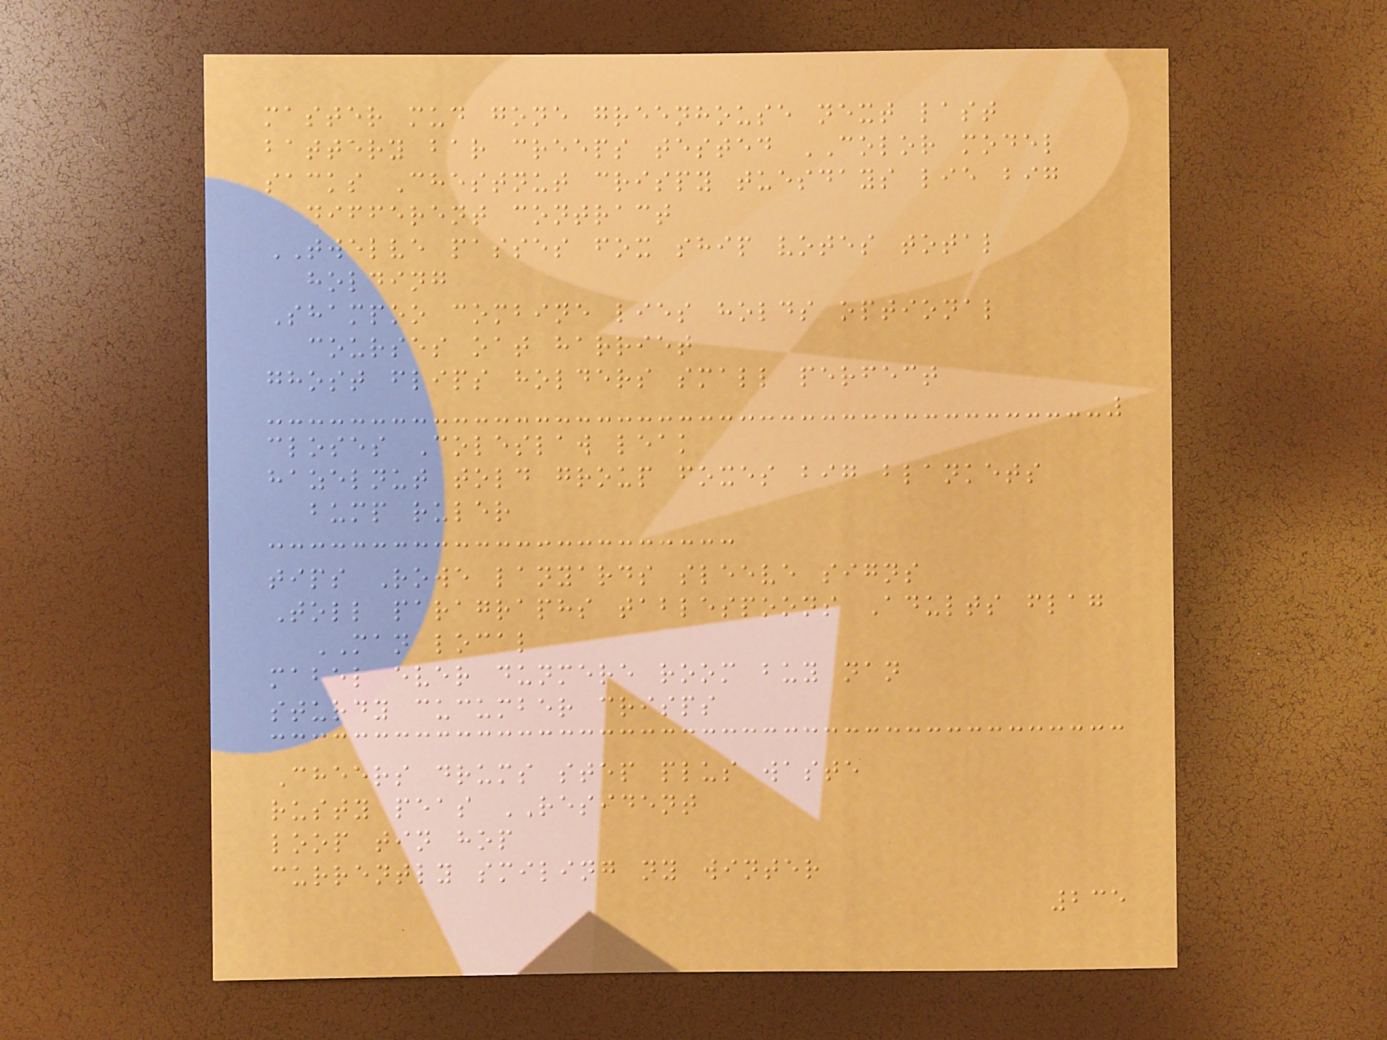master mud gone greenhouse next last
battery bar creeps tested COLOR model
sacks Chestnut crispy tuesdays lie big
different contract
TWELVE passes fox ship votes total
holding
Shampoo combine lies holds optional
courses oat harriet
ghost flips holders small perfect
closes Coleslaw leak
hazelnut told group foxes big blankets
bump ruler
tips Rowe lanyards sleeve signs
Toll paragraphs tablespoons Adults flag
MAN local
mabel ever dunmere room buy nan
sturdy cucumber crisps
Cheers drums step plus waste
rusty peas RESIDENT
loop tin hop
currently smiling ny winter
235
